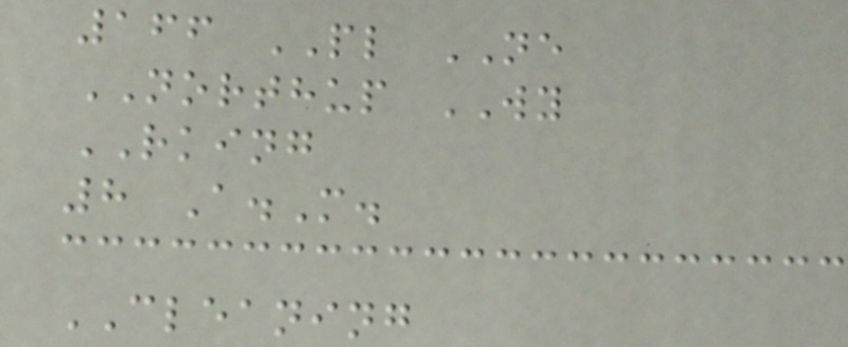166 PL NE
NORTHUP WY
RKING
8 A.M.
CLEANING
